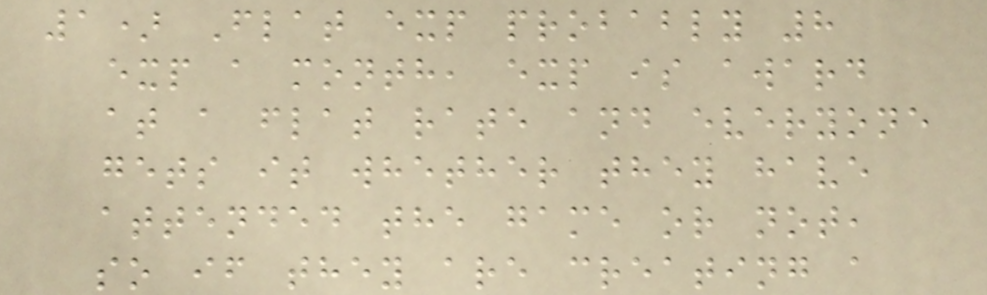1) Flat exp probably 8
exp a month, exp is award
at a flat rate and everyone
gets it whether they have
attended the game or not,
so if they are creating a
